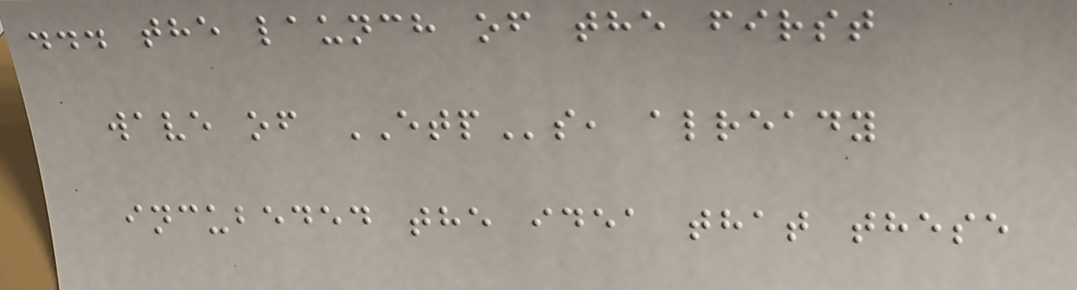... the launch of the first
wave of ETPs, already
incubeded the idea that these
